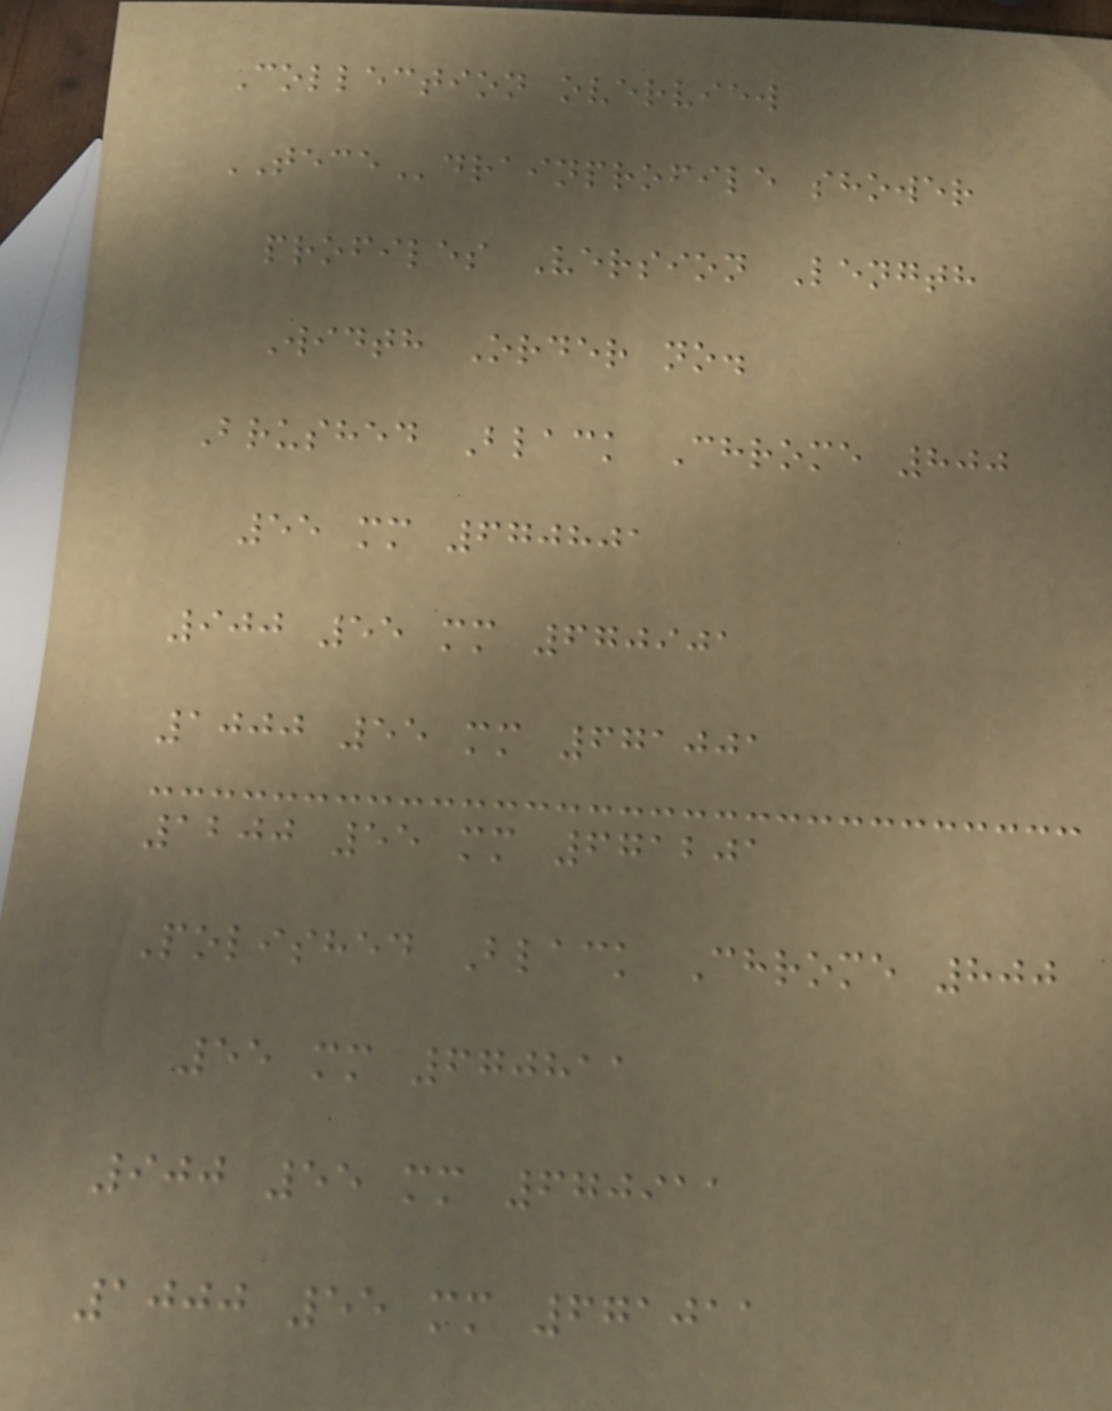Collection overview
TECEdrainprofile shower
profiles Version Length
Width Order no.
Brushed Black Chrome 800
55 mm 670801
900 55 mm 670901
1000 55 mm 671001
1200 55 mm 671201
Polished Black Chrome 800
55 mm 670811
900 55 mm 670911
1000 55 mm 671011
